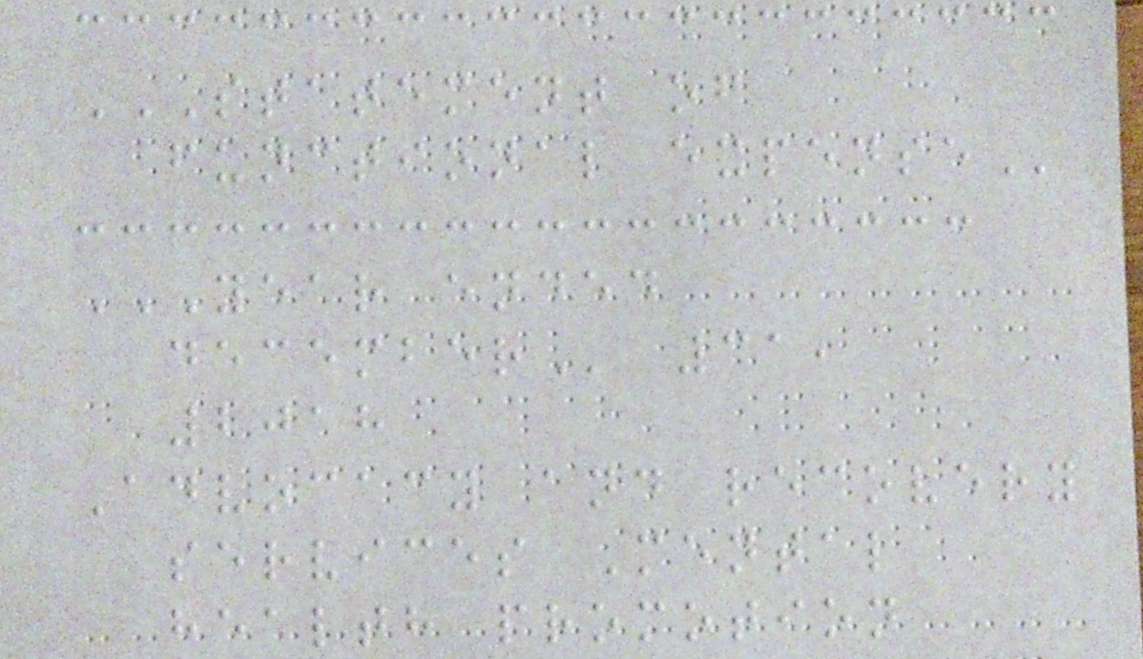STATEMENT OF
FUNCTIONAL EXPENSE
YEAR ENDED
DECEMBER 31,
2018
Advocacy and recovery
services Mental
health promotion
